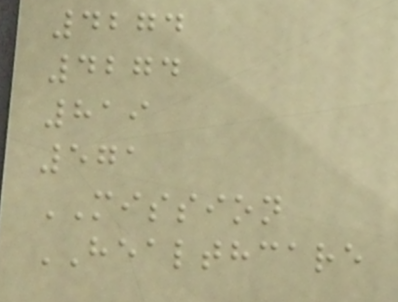4274
4274
819
571
MISSION
HEALTHCARE
